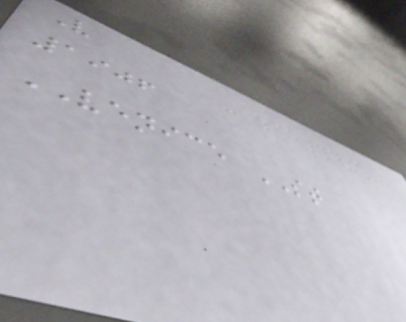V
1906
VENICE ST
